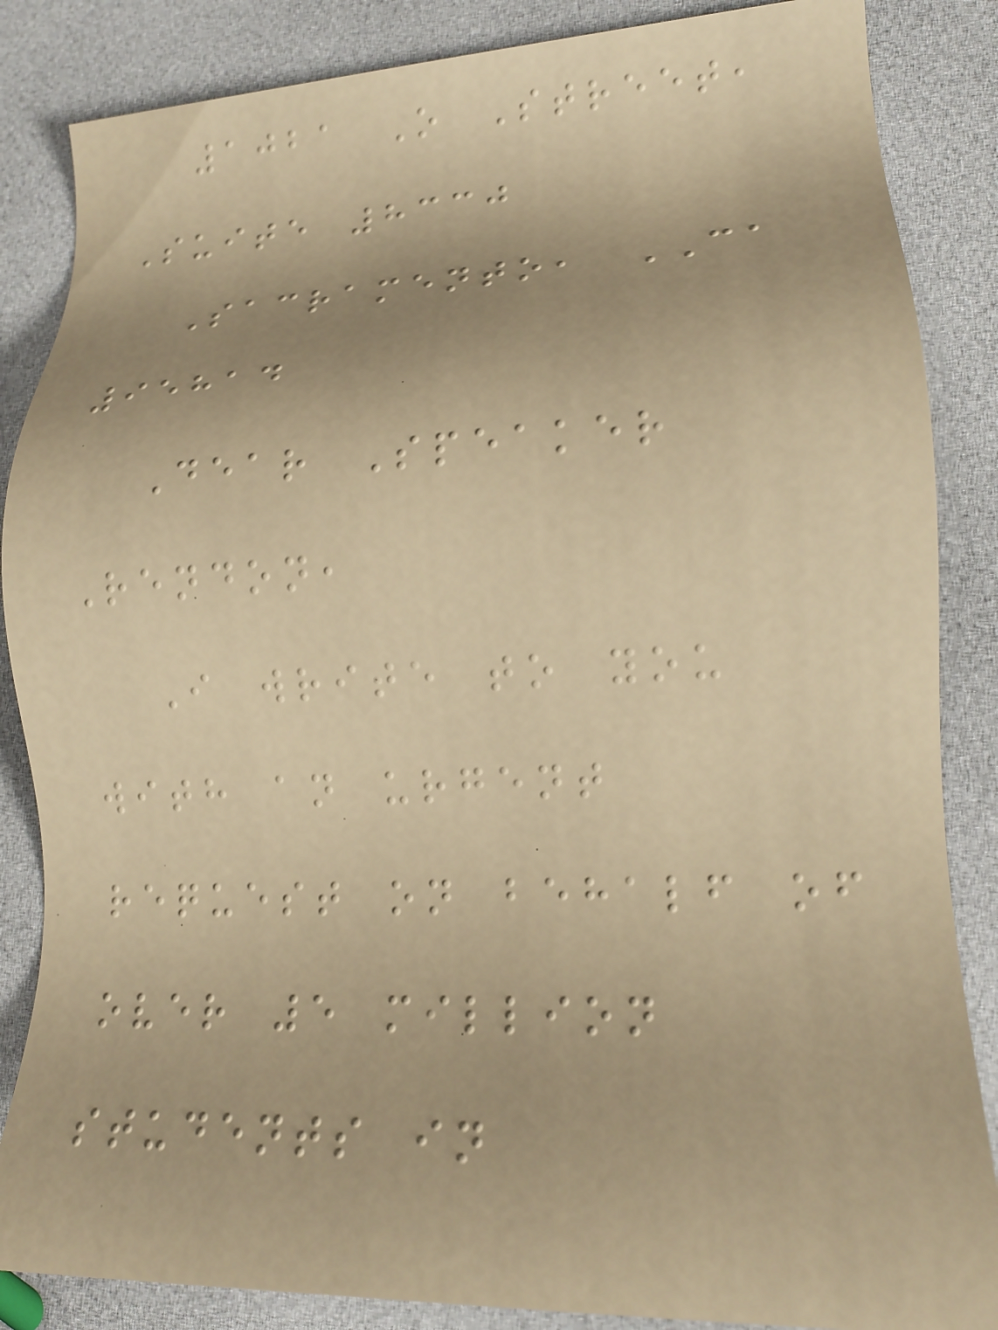1021 O Street,
Suite 8330
Sacramento, CA
95814
Dear Speaker
Rendon,
I write to you
with an urgent
request on behalf of
over 5 million
students in
